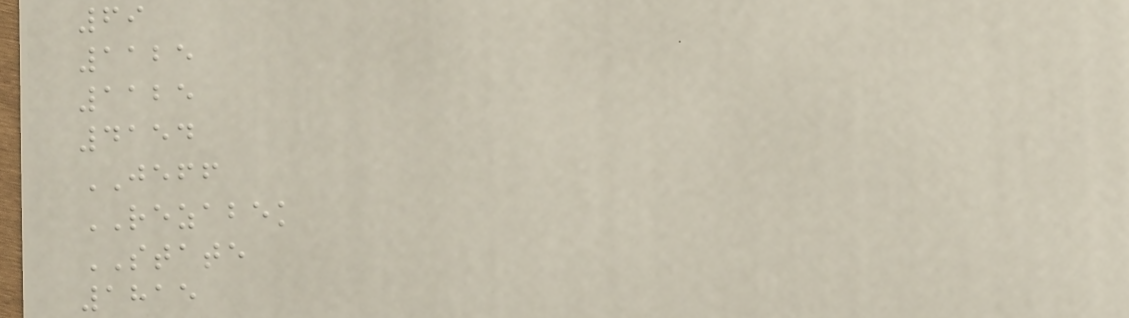69
1125
1125
4154
JEFF
REZABEK
STATE
1815
